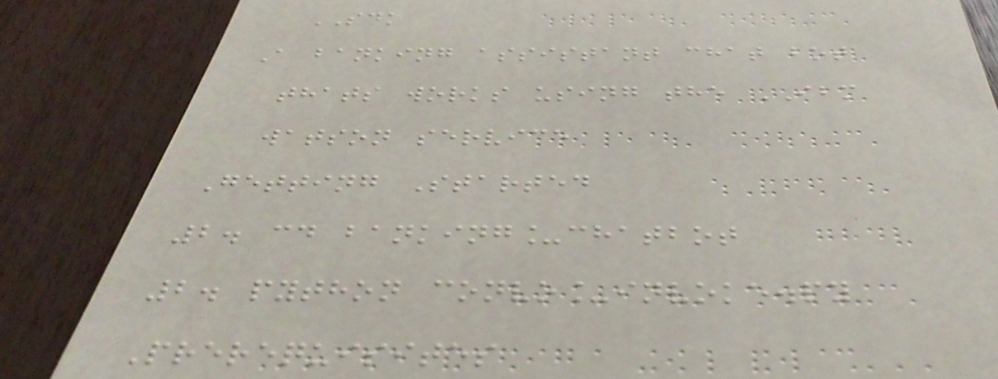SDK
A banking assistant chat bot
thats works using the IBM
watson service
Getting Started
2. cd banking_chatbot
2. python convo_invoke.py
Prerequisites
